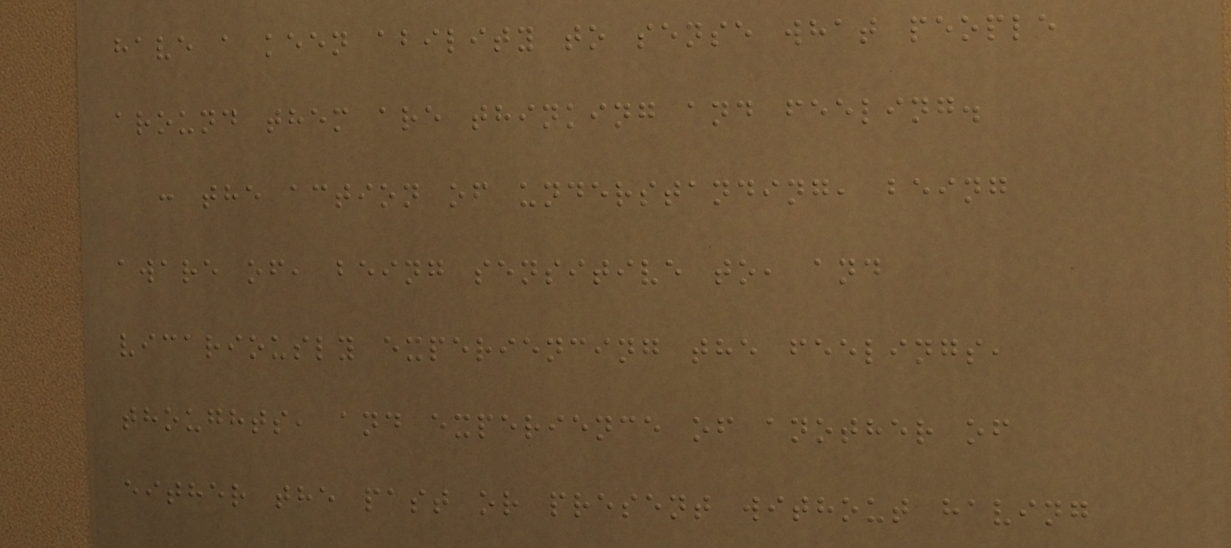have a keen ability to sense what people
around them are thinking and feeling.
: the action of understanding, being
aware of, being sensitive to, and
vicariously experiencing the feelings,
thoughts, and experience of another of
either the past or present without having
